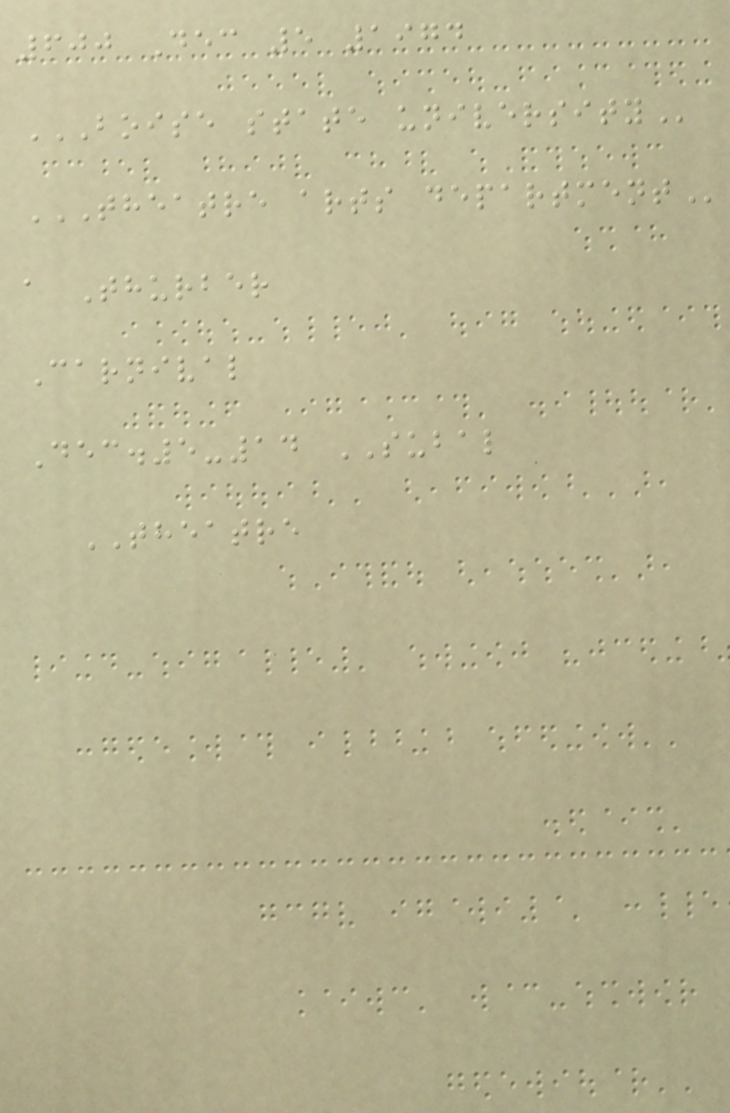600 Dec 5 1974
BOISE STATE UNIVERSITY
THEATRE ARTS DEPARTMENT
a Thurber
Carnival
Dec.5-14 SUBAL
THEATRE
